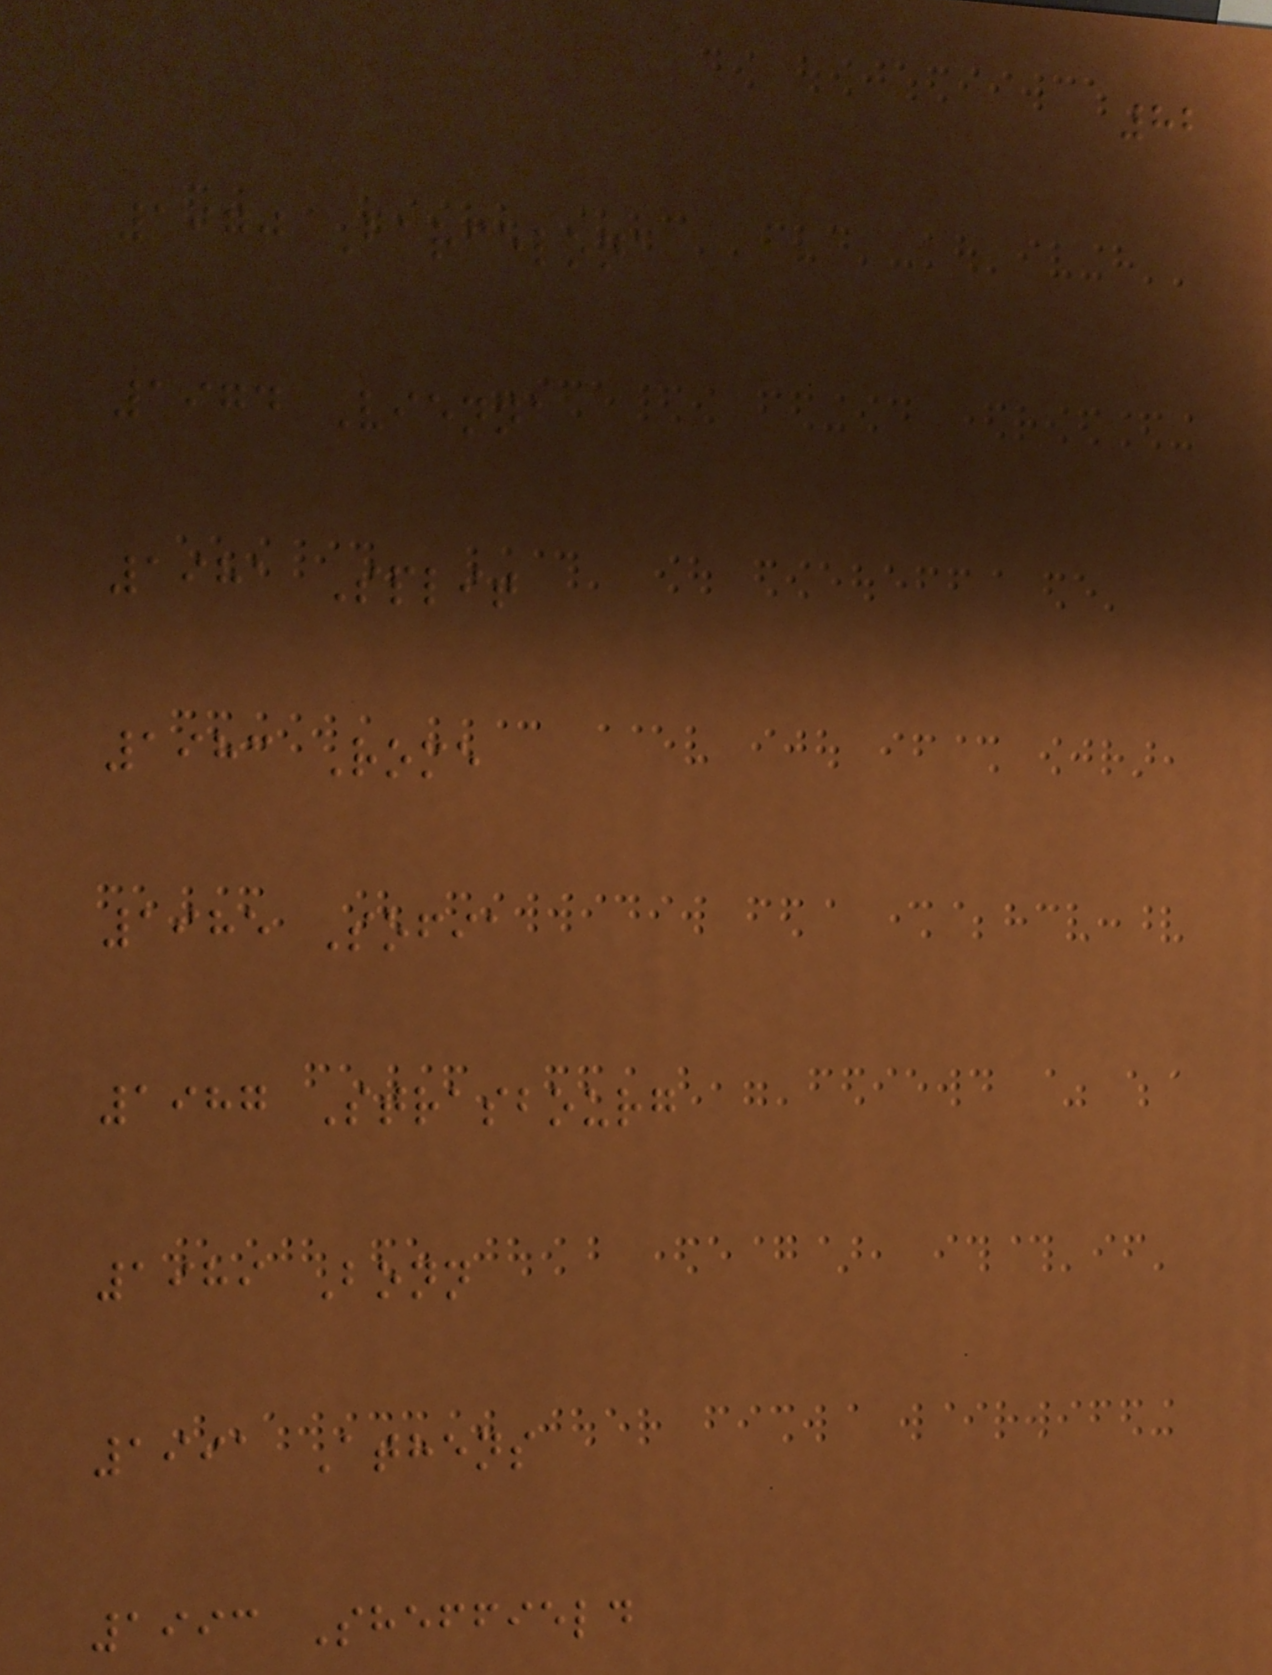82
1970 Barcelona
1974 Vienna
1981 Split
1983 Rome
1985 Sofia
1987 Strasbourg
1989 Bonn
1991 Athens
1993 Sheffield
